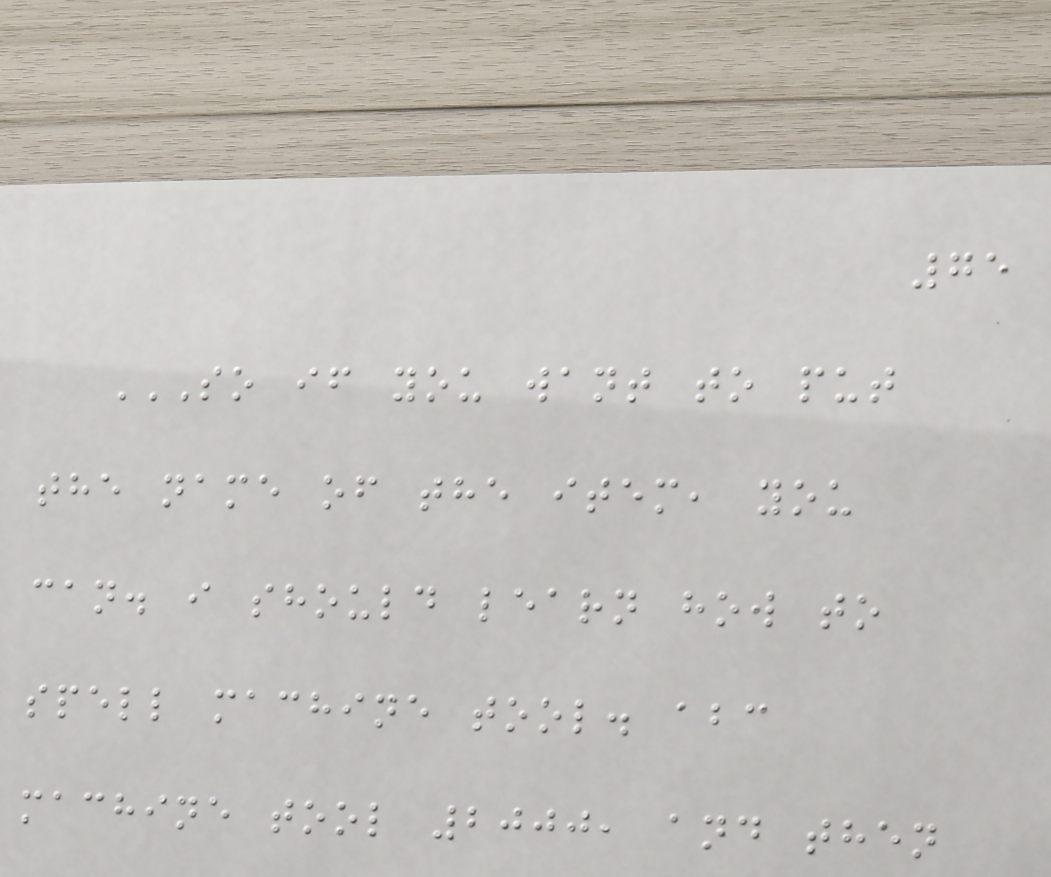75
SO IF YOU WANT TO PUT
THE NAME OF THE ITEM, YOU
CAN. I SHOULD LEARN HOW TO
SPELL MACHINE TOOL. ABC
MACHINE TOOL 2000, AND THEN
